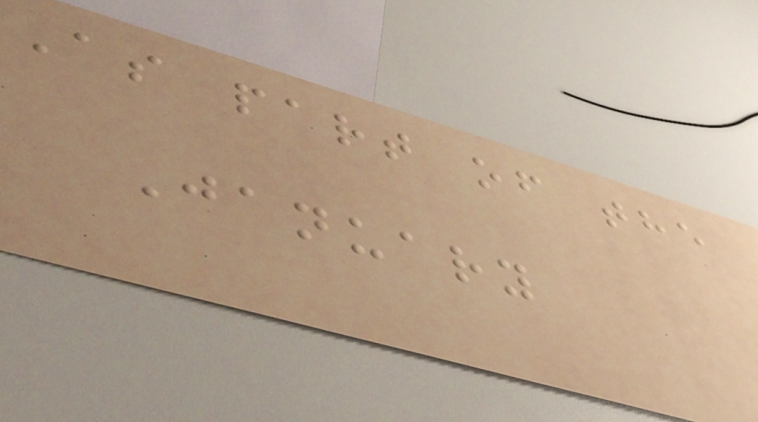As part of the
January
